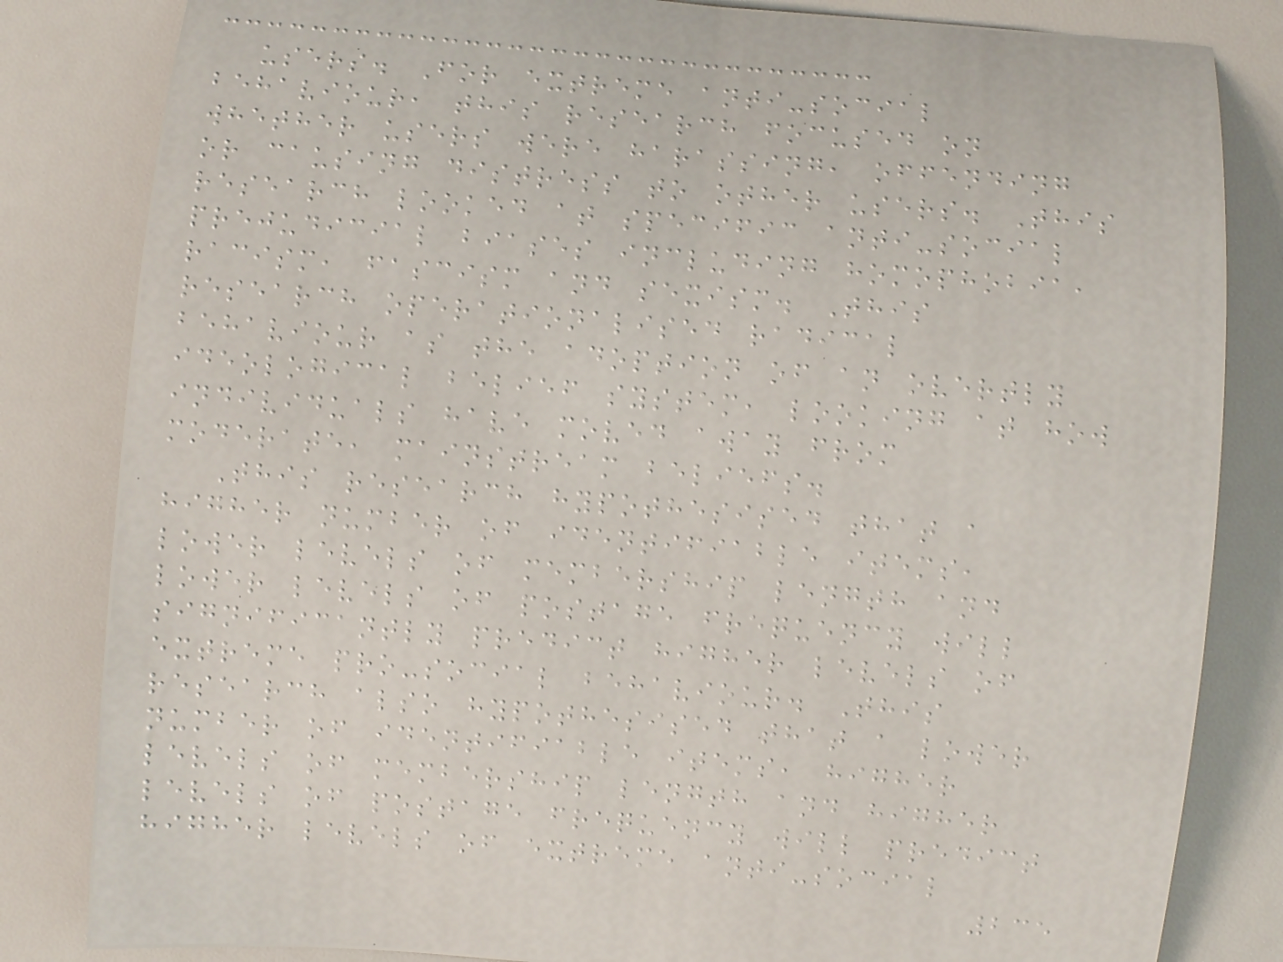users. For extreme anti-social
behaviour, this research focused on
whether users were harassing, offending
or causing distress to other users. This
research looked at specific anti-social
prejudicial biases including homophobia,
racism, fascism and sexism. This
research operationalised radical
behaviour as the adoption of an overtly
ideological belief system, looking at how
individuals have moved away from
moderate, mainstream beliefs.
This research hypothesised that a
higher number of identifiable items,
lower levels of membership length and
lower levels of postage frequency will
significantly predict higher levels of
extreme pro-social behaviour. This
research also hypothesised that a lower
number of identifiable items, higher
levels of membership length and higher
levels of postage frequency will predict
higher levels of extreme anti-social
235
